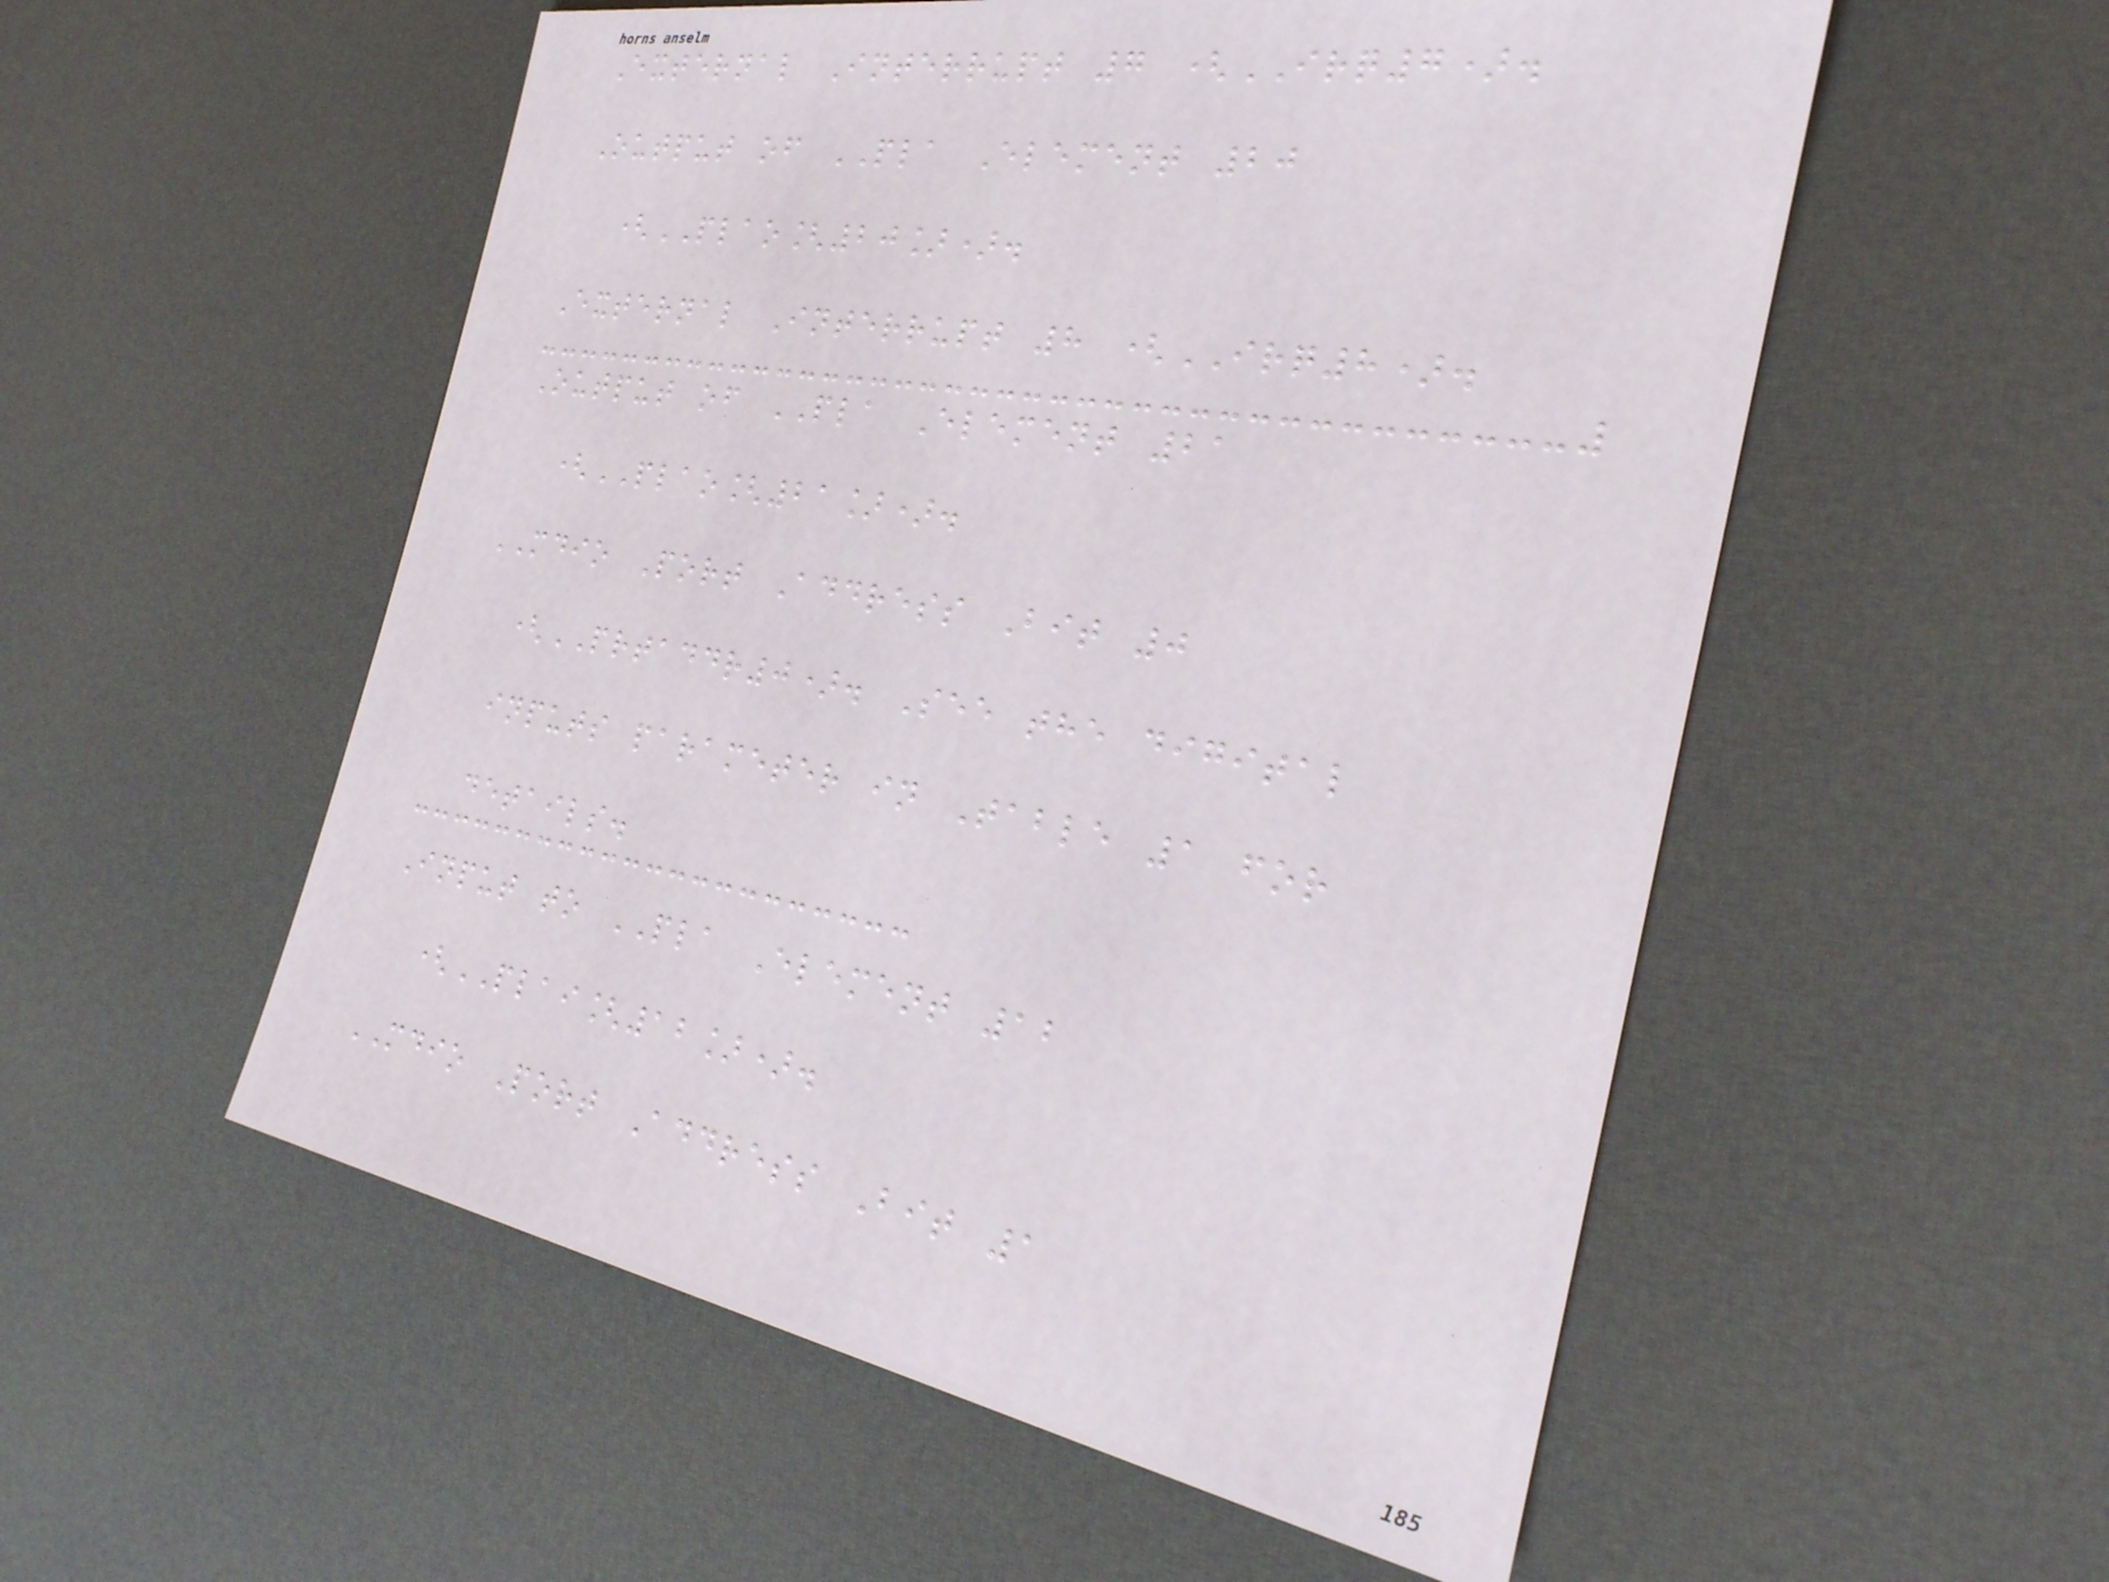External Interrupt 7 (IRQ7).
Output of PLA Element 20
(PLAO[20]).
External Interrupt 8 (IRQ8).
Output of PLA Element 21
(PLAO[21]).
MDIO Port Address Bit 0
(PRTADDR0). See the digital
inputs parameter in Table 1 for
details.
Input to PLA Element 12
(PLAI[12]).
MDIO Port Address Bit 1
